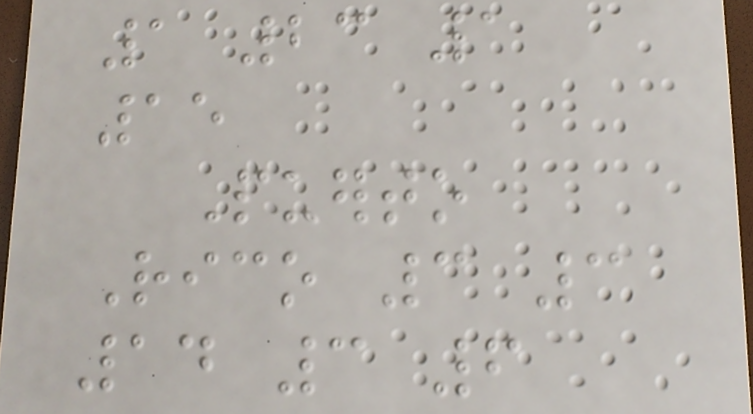1 23 1
15
Puerto
Rico 3 3
14 3 6
